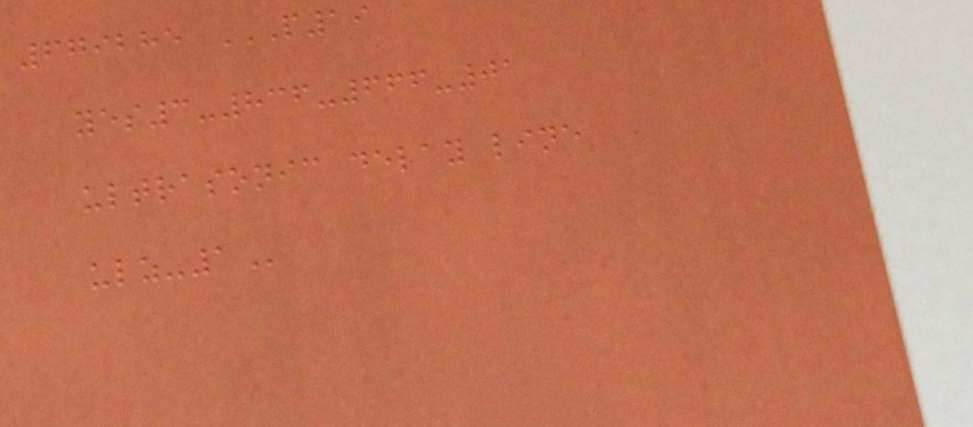679285 P19
YES3-836-666-01
ULTRASONIC DELAY LINE
ULZ-1
